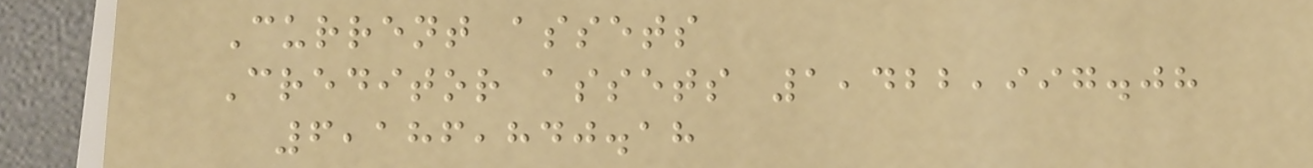Current assets
Creditor assets 1,422,997.08
6,186,840.18
